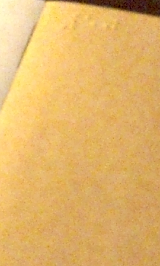50
